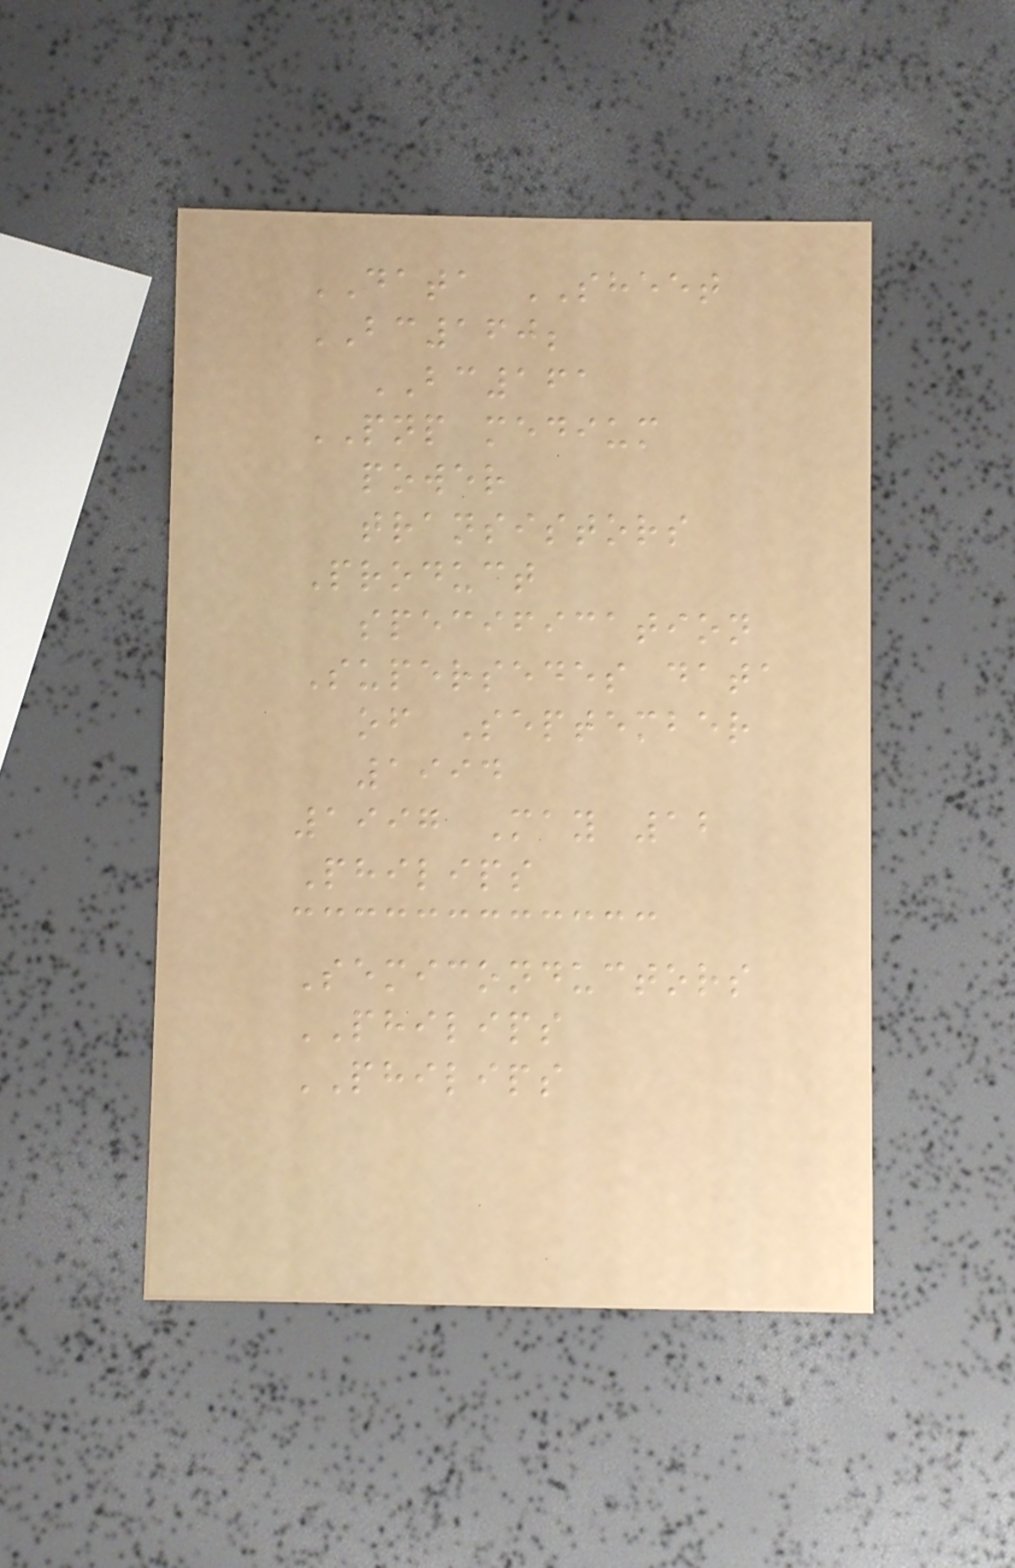DATA SHEET
BC160;
BC161
PNP medium
power
transistors
Product
specification
Supersedes data
of September
1994
1997 May 12
Philips
Semiconductors
PHILIPS
PHILIPS
